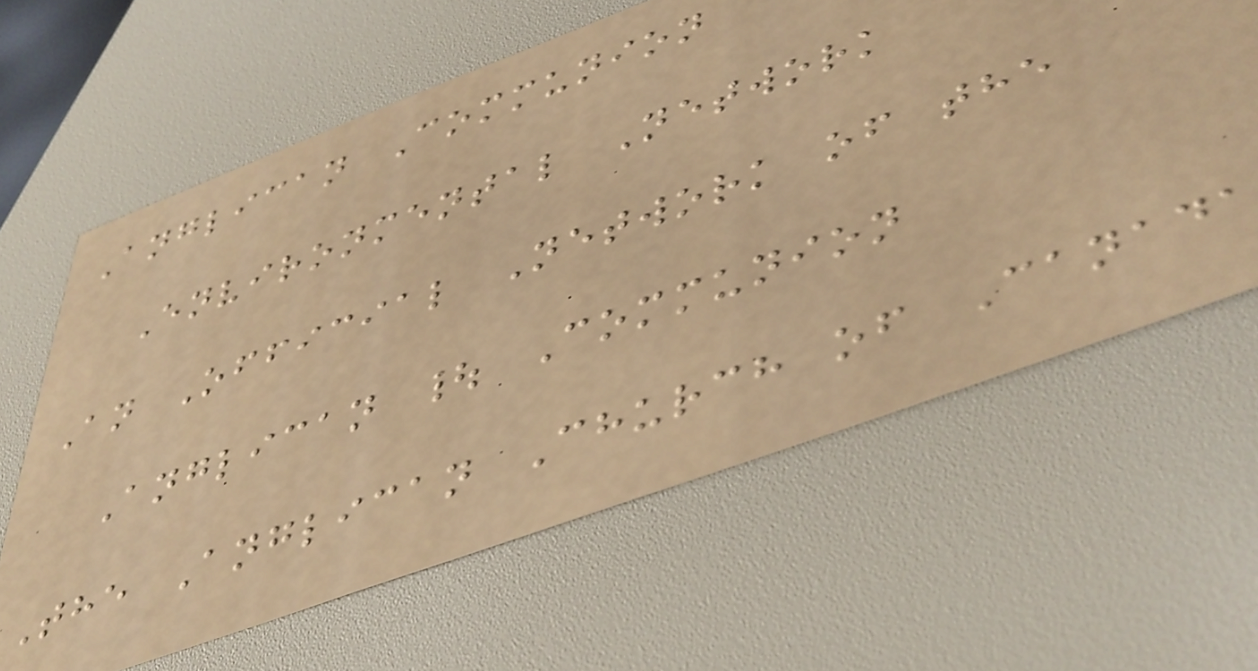Anglican Communion
Environmental Network
An Official Network of the
Anglican | Communion
The Anglican Church of Canada
